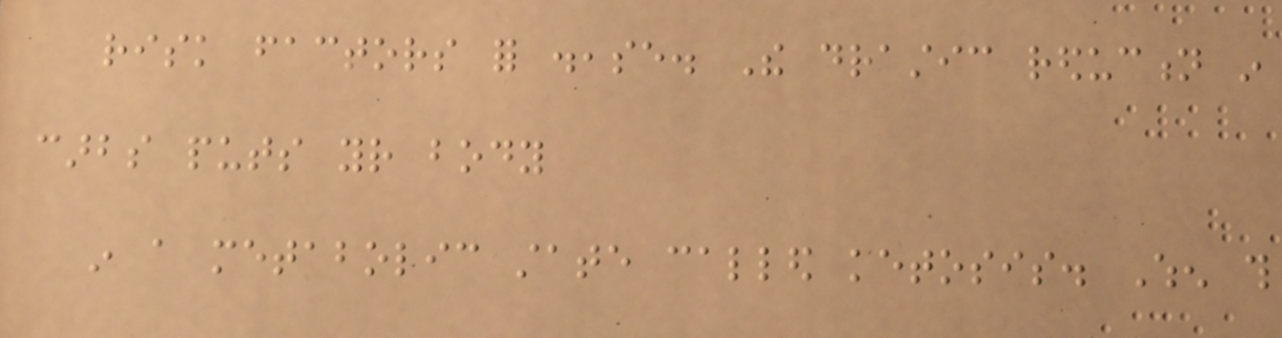risk factors for disease. The drastic reduction in
carbs puts your body
in a metabolic state called ketosis. When this
